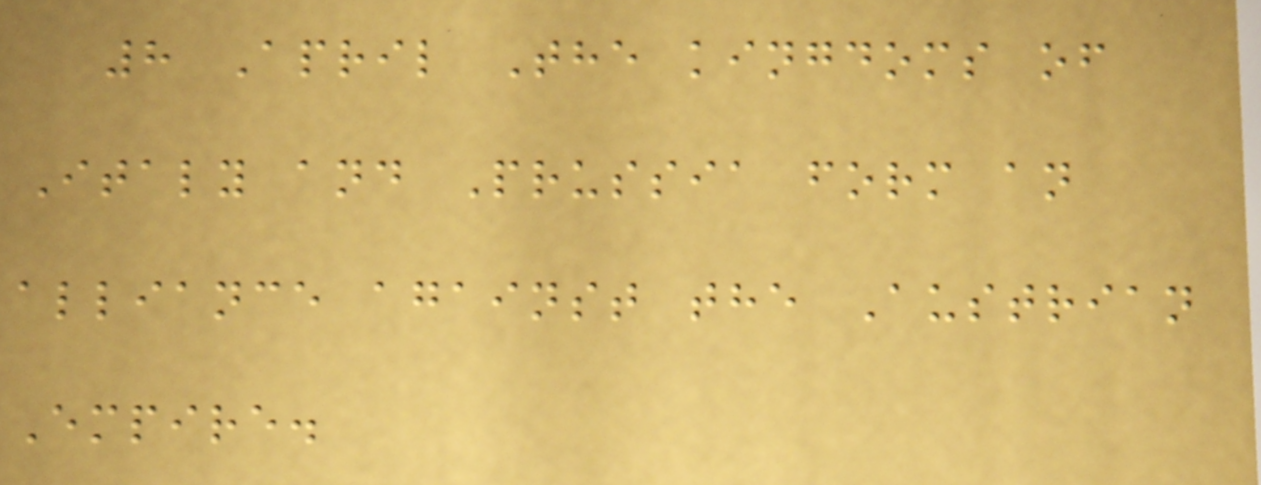8 April The kingdoms of
Italy and Prussia form an
alliance against the Austrian
Empire.
